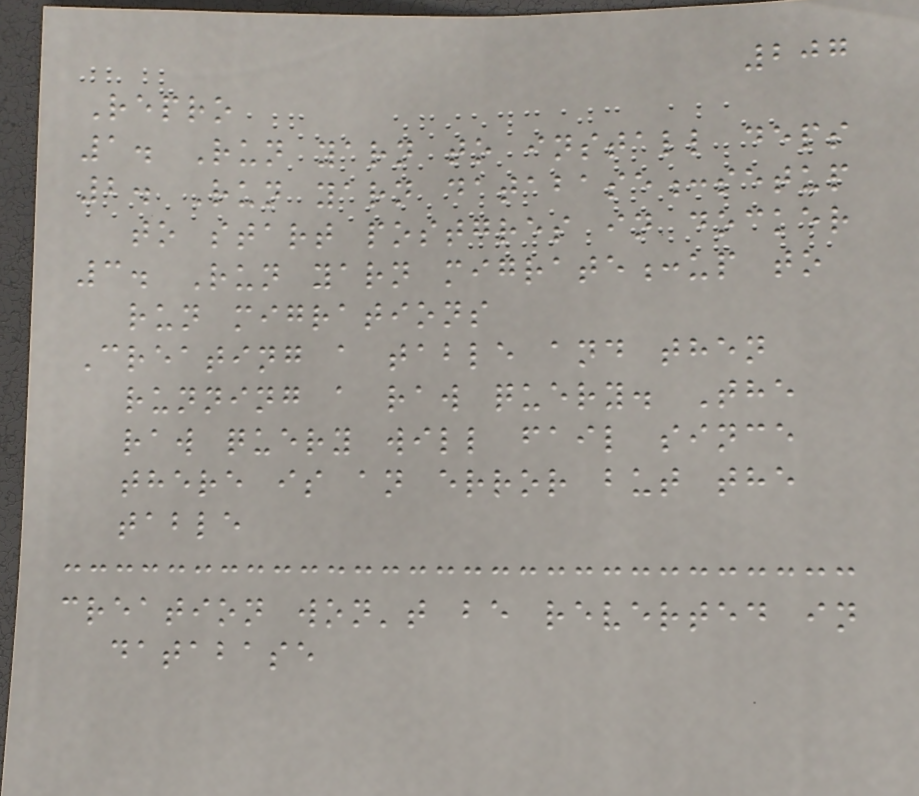207
Repro
1. Run yarn to install deps
2. Run yarn database:setup
to start postgres in docker
3. Run yarn migrate:up to
run migrations
Creating a table and then
running a raw query. The
raw query will fail since
there is an error but the
table
creation won't be reverted in
database
